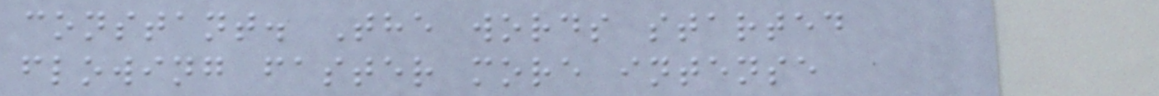constant. The words started
flowing faster more intense
